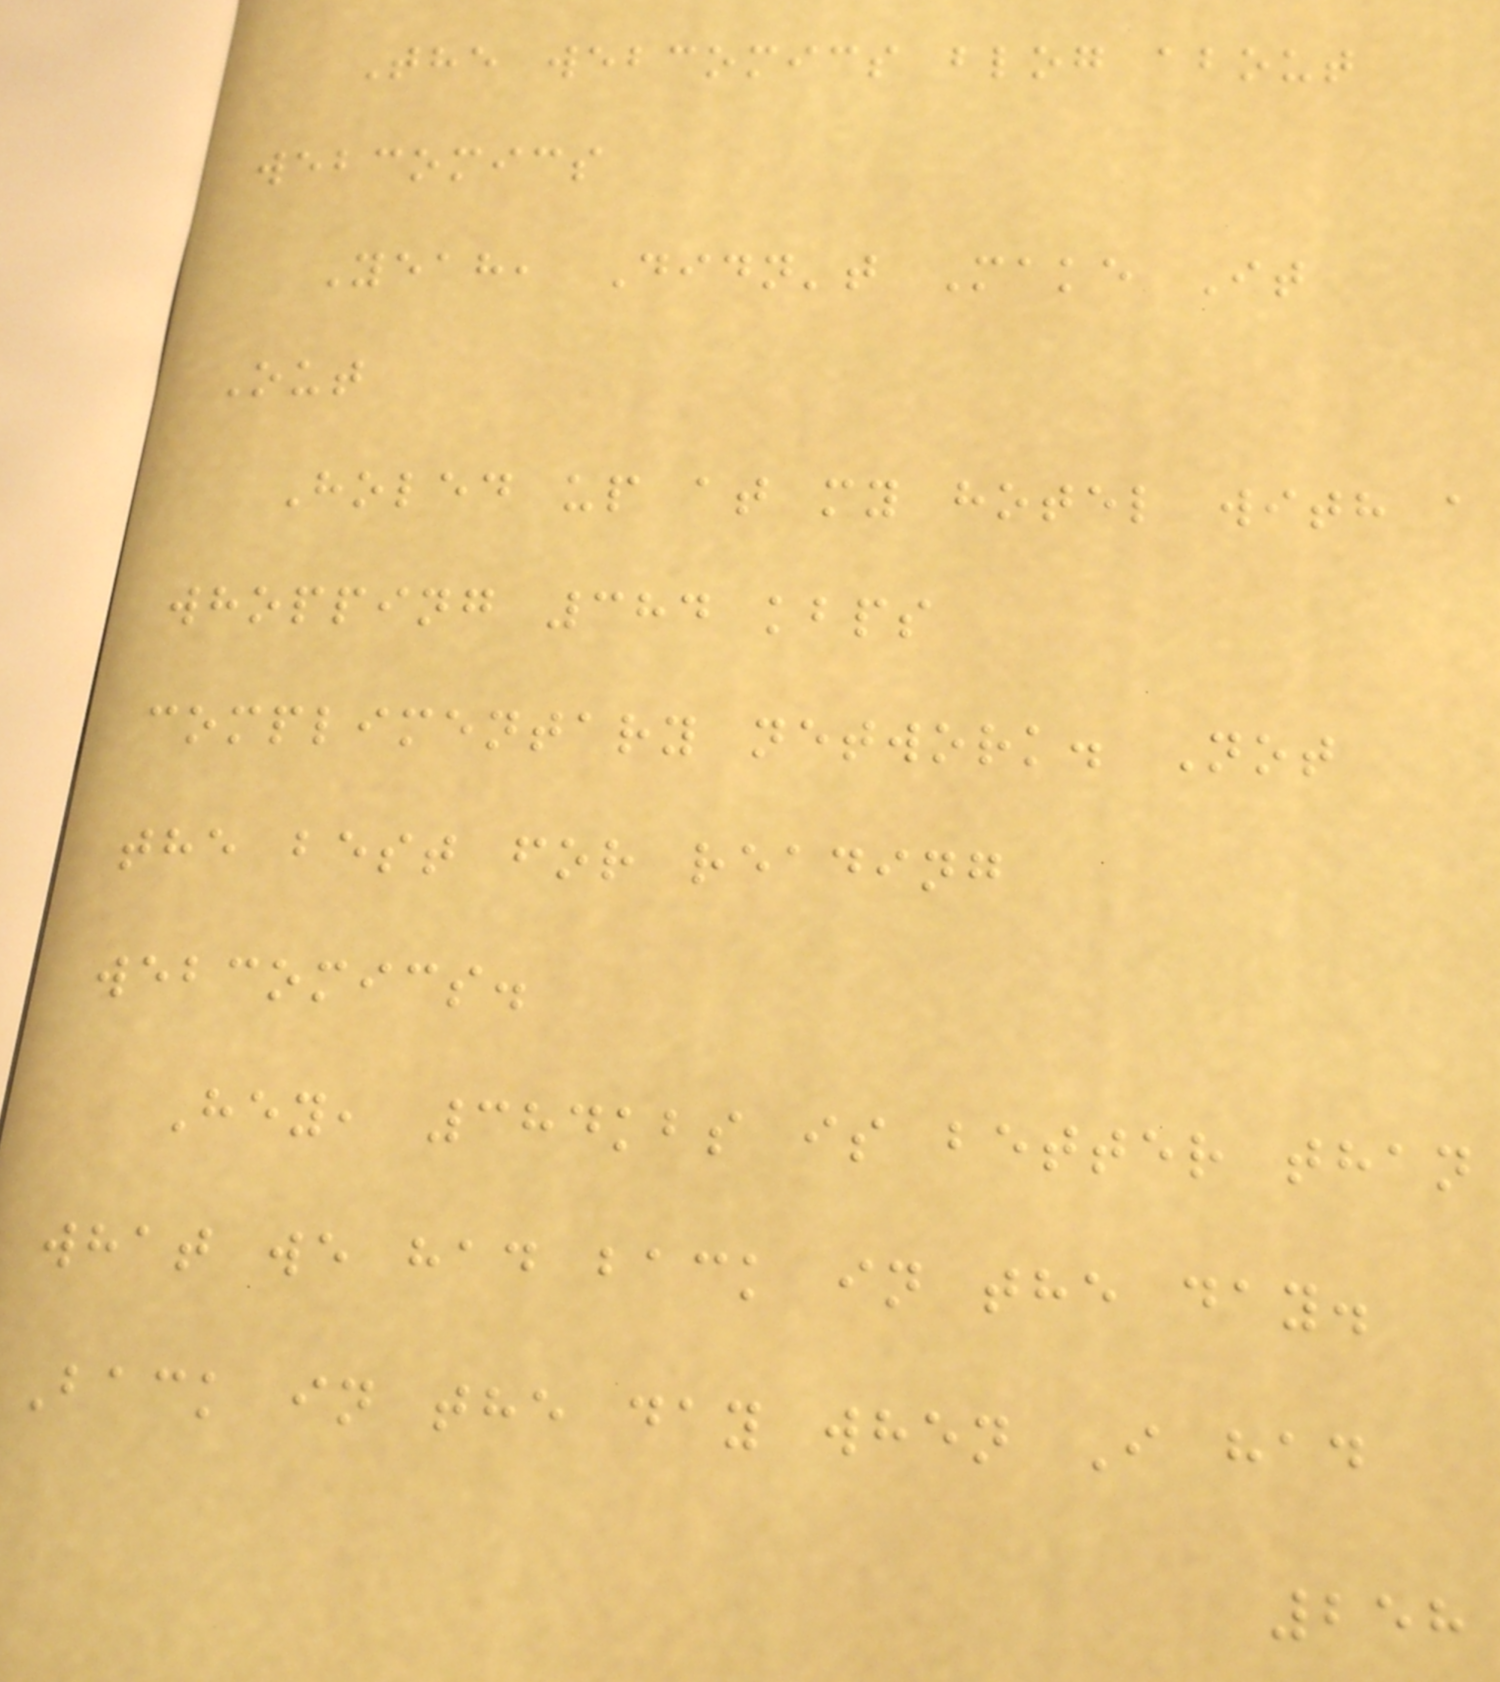The webcomics blog about
webcomics
Yeah, Didn't Make It
Out
Holed up at my hotel with a
whopping 384 kbps
complimentary network. Not
the best for reading
webcomics.
Hey, 384kbs is better than
what we had back in the day.
Back in the day when I had
258
